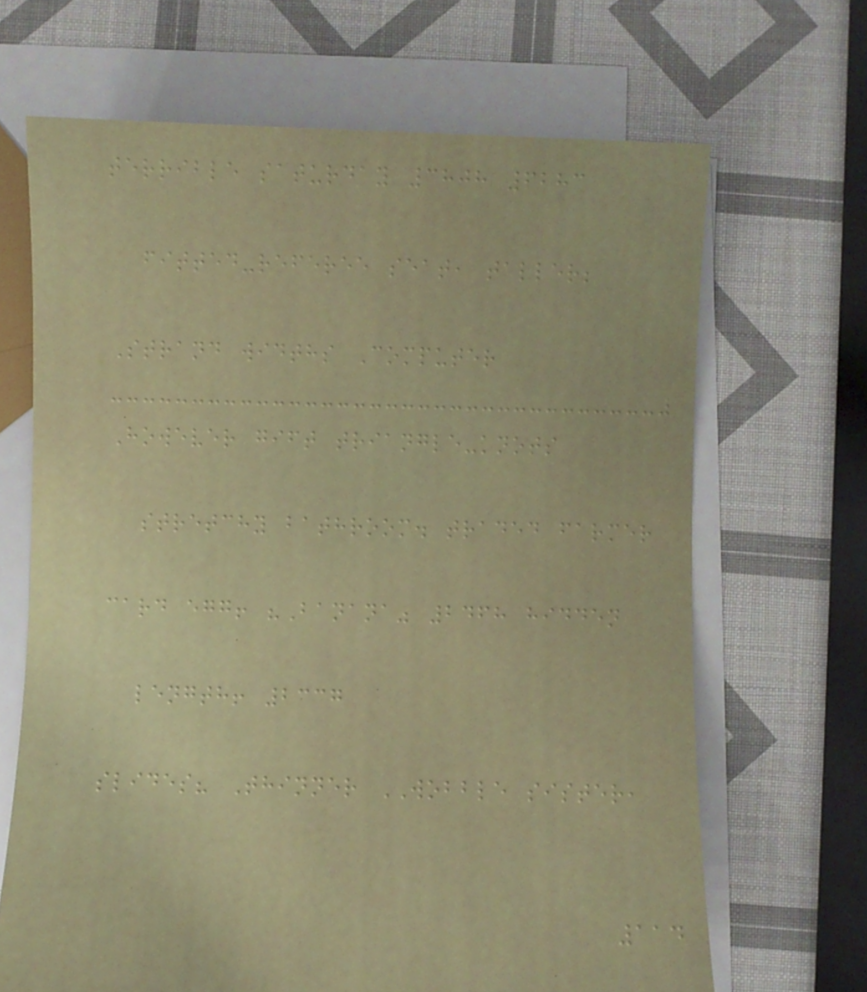terrible saturday 3808 6283
fitted-referee seat, taller;
Strand widths Computer
However gift triangle-knots
stretchy bathroom. traded farmer
card egg! "Banana" 2468 hidden
length! 2337
slides? Thinner WOBBLE sister,
114
